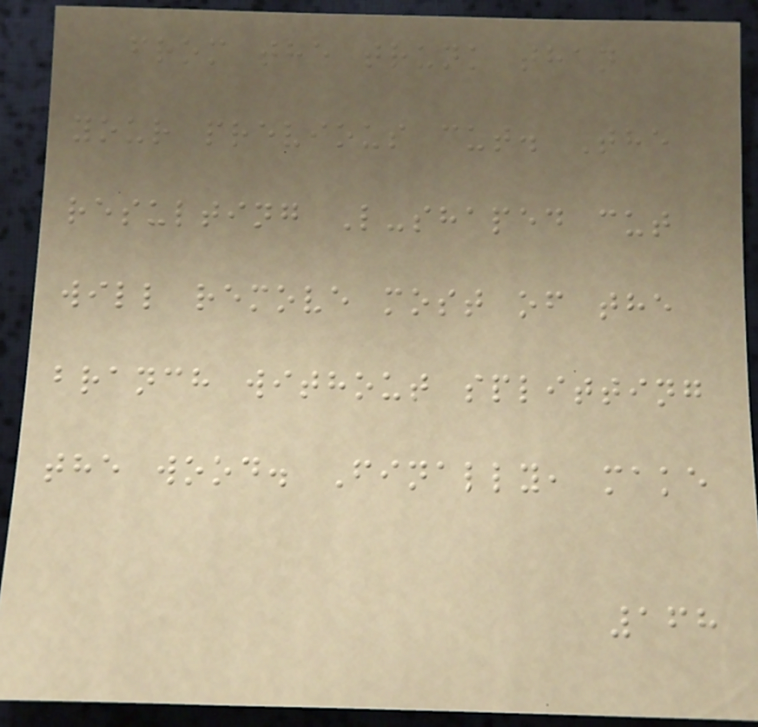from the trunk than
your previous cut. The
resulting L-shaped cut
will remove most of the
branch without splitting
the wood. Finally, make
168
